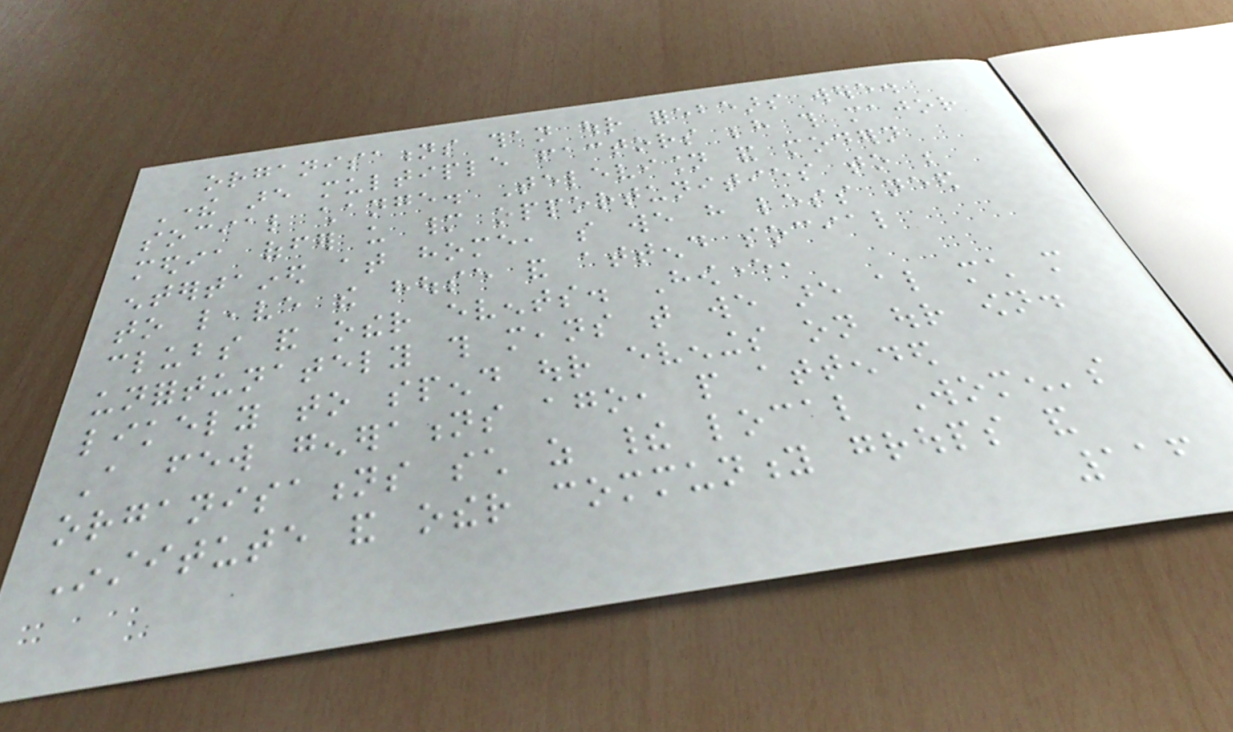organisations than our forebears were.
There are multiple factors behind this major
social change. Television and modern
media offer us many opportunities to be
entertained at home, so we have less need
to leave the house and attend social
clubs and other events. However,
unfortunately this means that we are also much more
likely to spend our evenings on our own.
A few generations ago, people attended
organisations such as their local Women's
Institute and other community groups and
116
